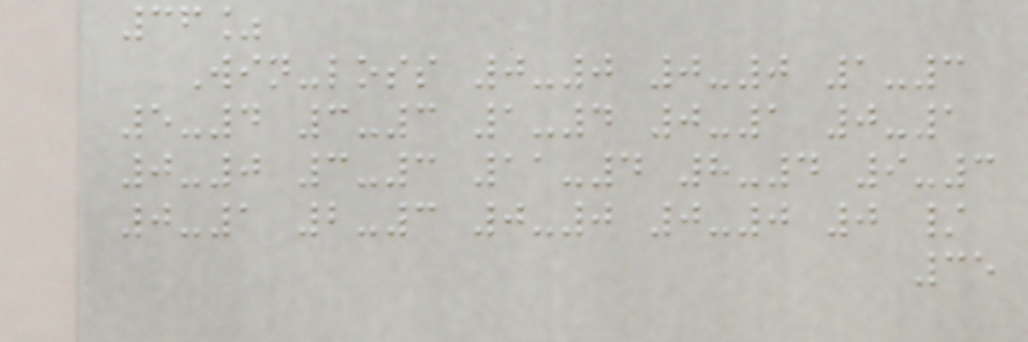36%
Win-loss 0-0 0-0 1-3
5-4 3-3 1-4 0-1 0-1
0-0 3-3 11-4 8-4 9-3
0-1 2-3 0-0 0-0 0 /
35
